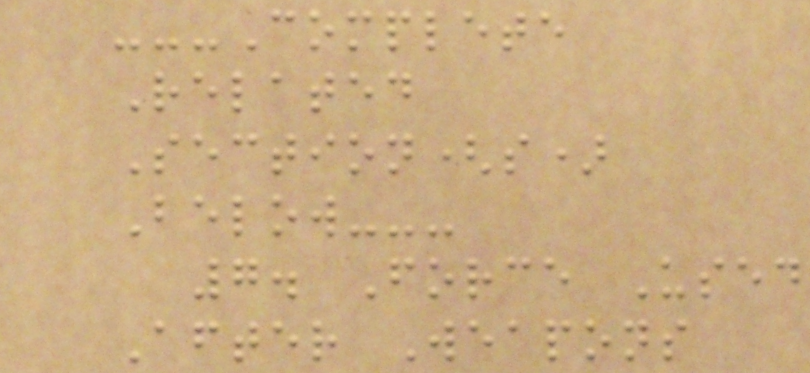---Complete
Related
Section(s)
Below---
7. Force Used
After Weapons
